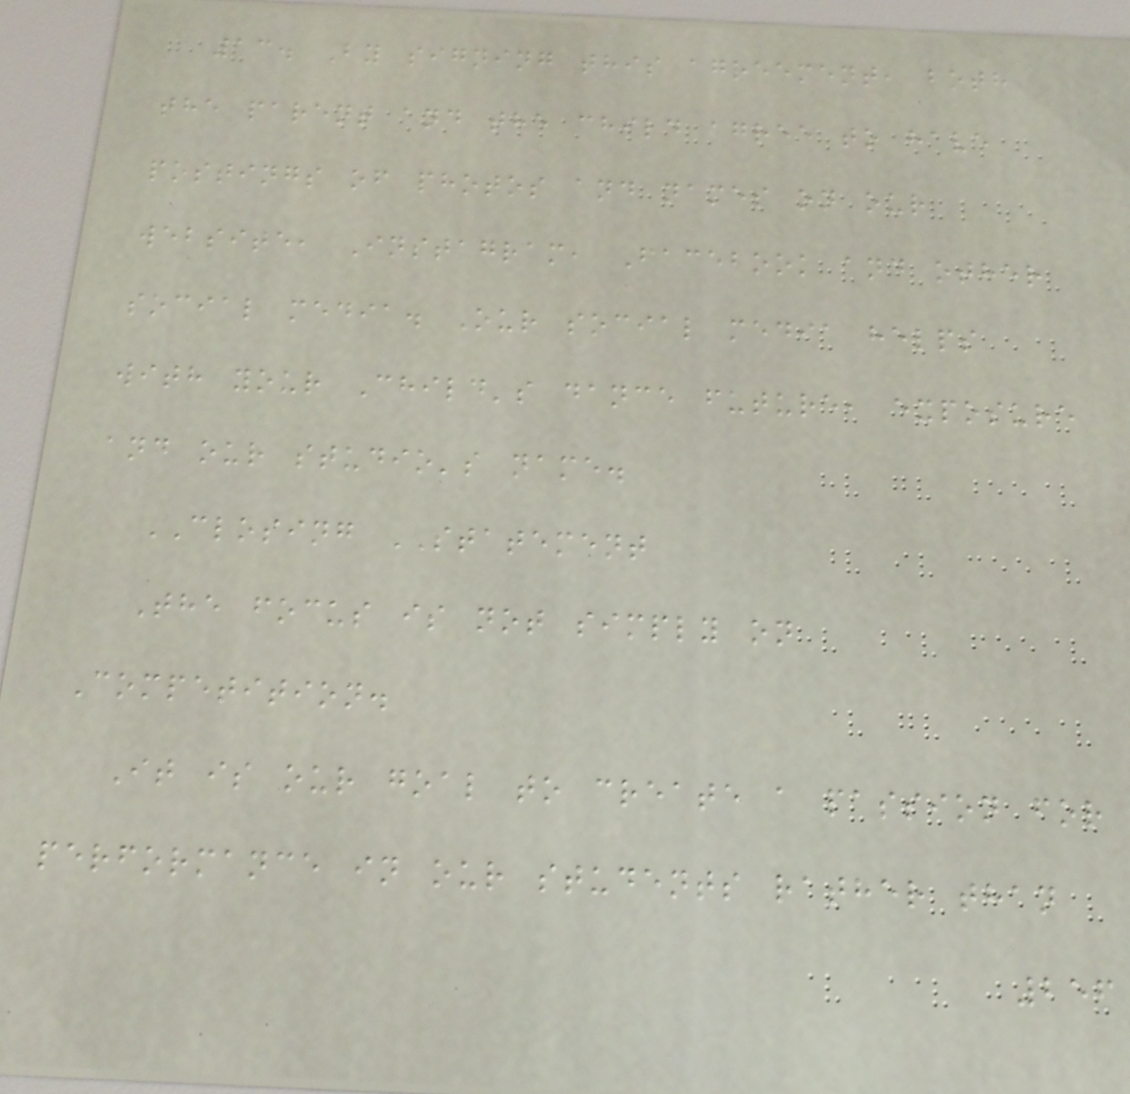13. By signing this agreement, both
the parent and the child agree to have
postings of photos and names on our
website, Instagram, Facebook and other
social media. Our social media helps
with your Child's dance future, exposure
and our studio's name.
CLOSING STATEMENT
The focus is not simply on
Competition.
It is our goal to create a passion for
performance in our students rather than
256
